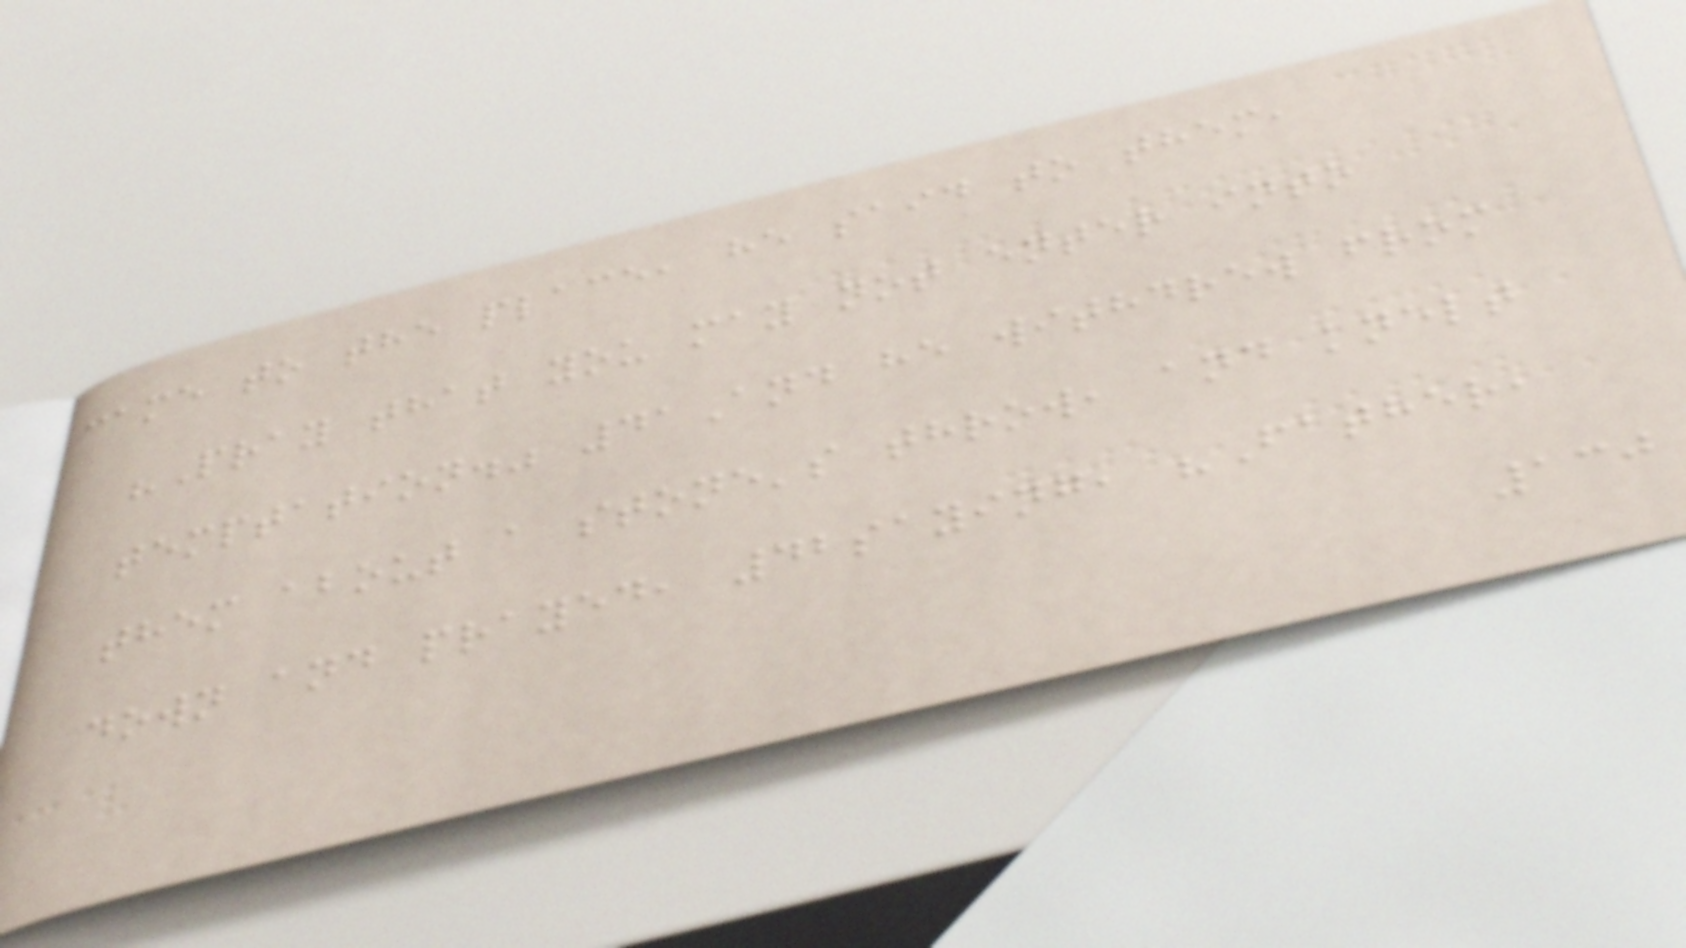came to the place, he said to them,
"Pray that you may not enter into
temptation." 41And he withdrew from
them about a stone's throw, and knelt
down and prayed, 42saying, "Father,
130
